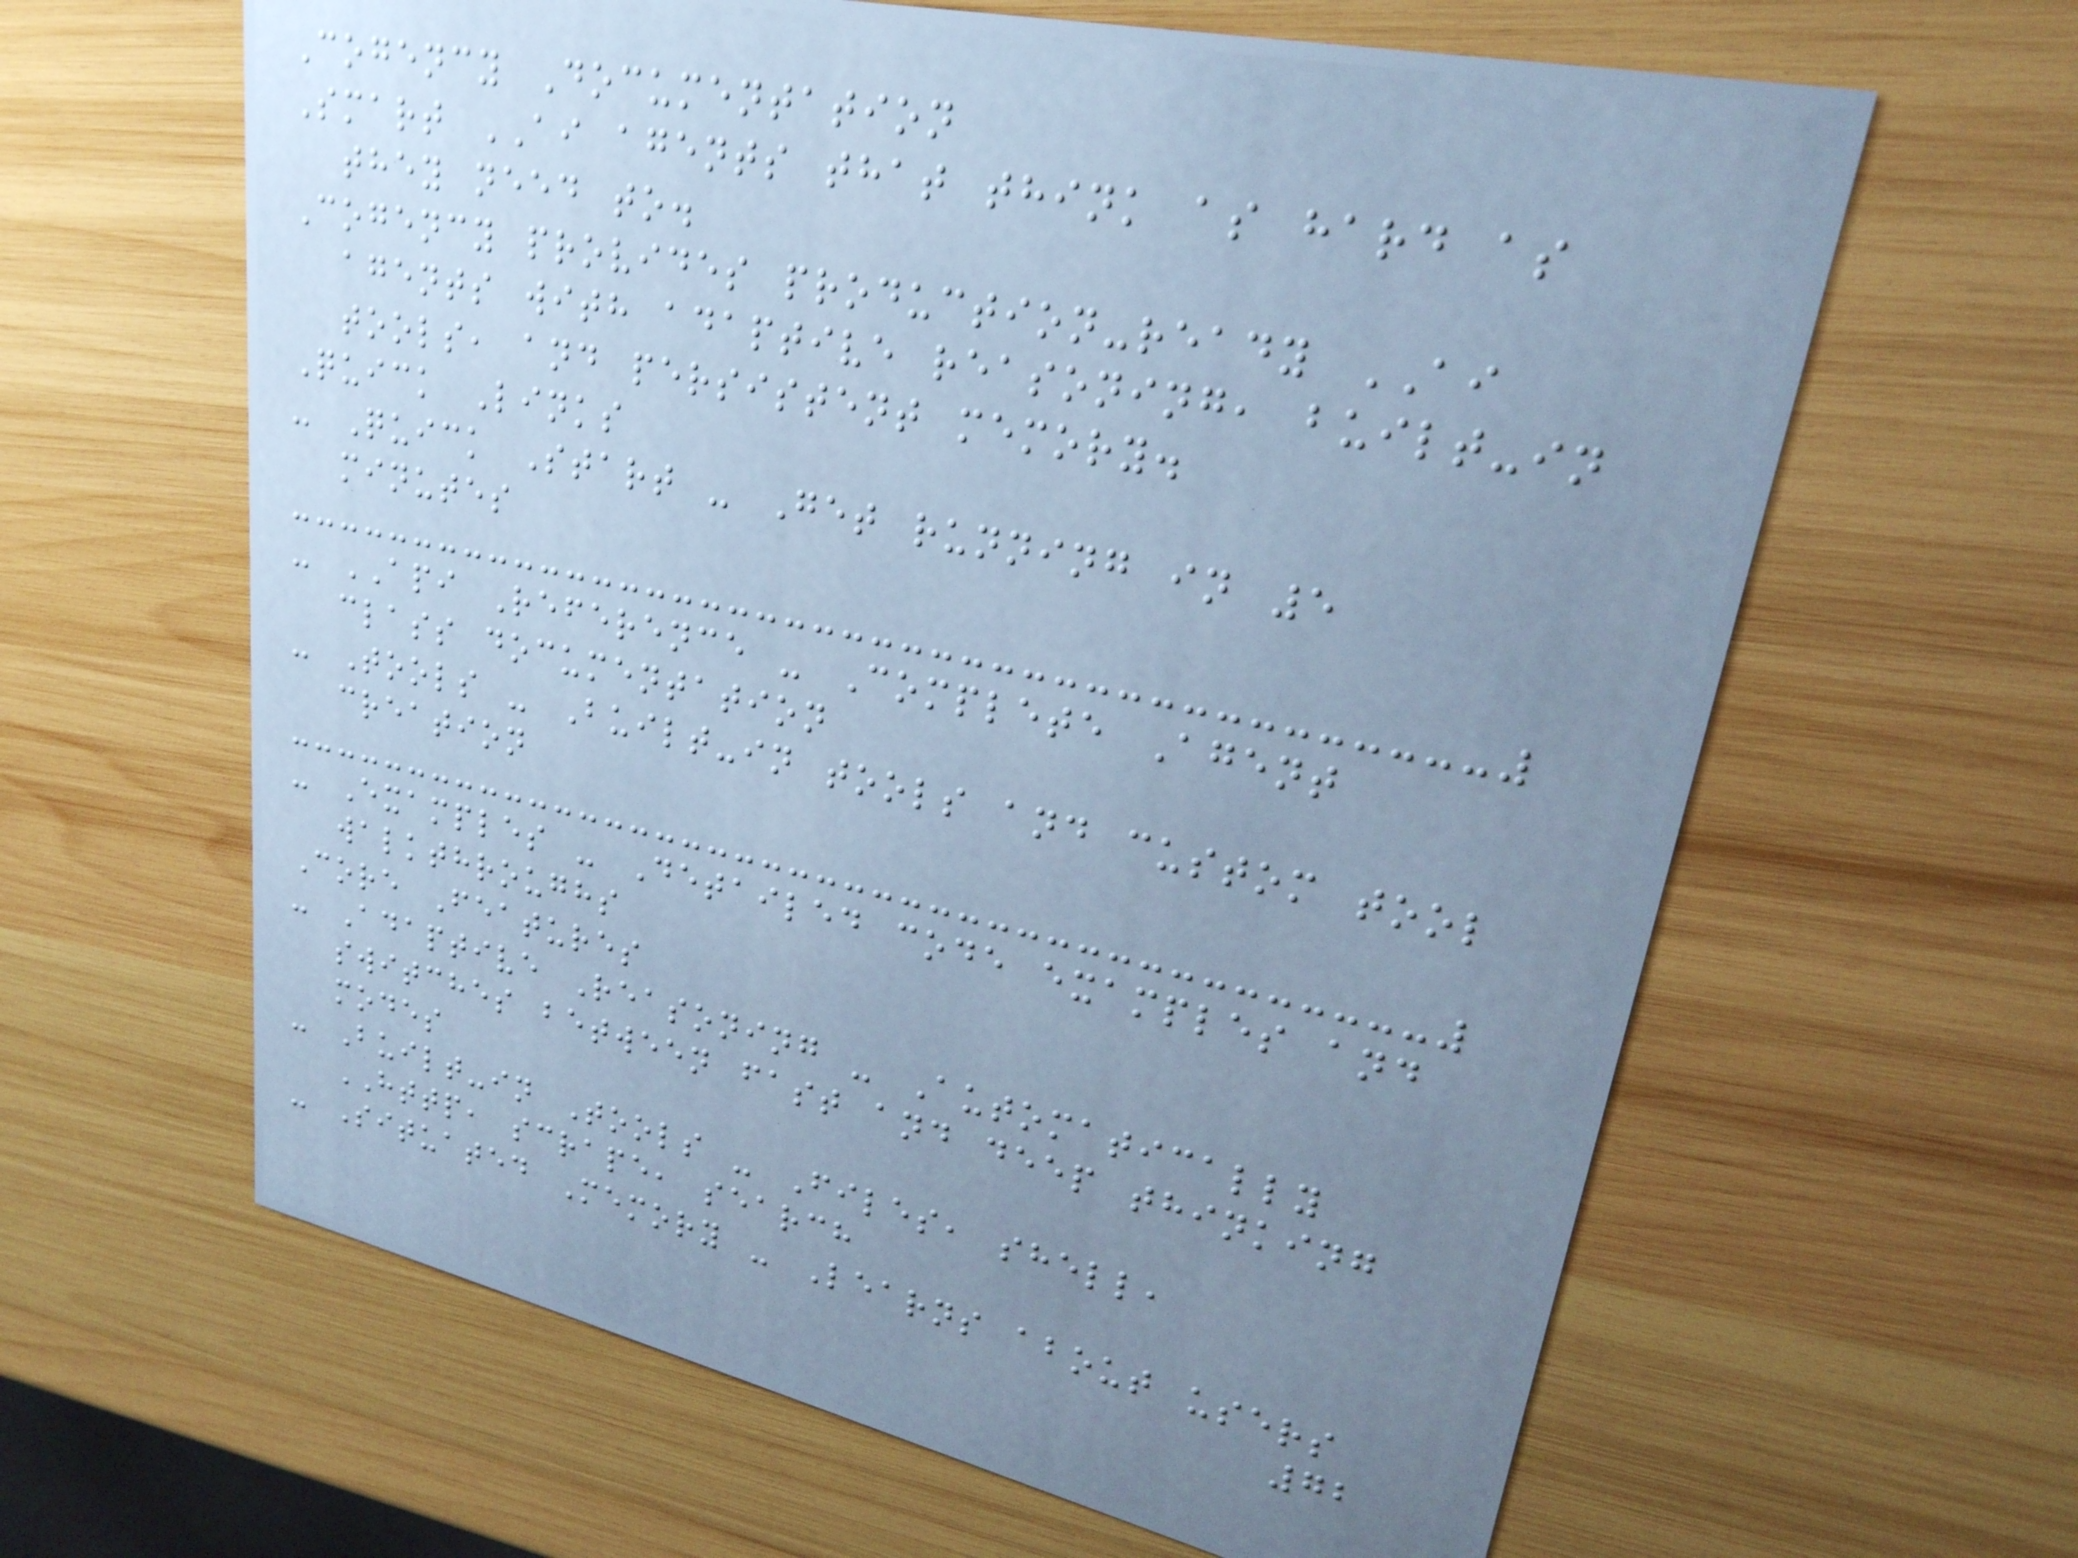Cogency Documentation
Smart AI agents that think as hard as
they need to.
Cogency provides production-ready AI
agents with adaptive reasoning, built-in
tools, and persistent memory.
Quick Links
- Quick Start - Get running in 5
minutes
- API Reference - Complete Agent
class documentation
- Tools - Built-in tools and custom tool
creation
- Examples - Detailed code examples and
walkthroughs
Core Features
- Adaptive Reasoning - Automatically
switches between fast and deep thinking
modes
- Built-in Tools - Files, shell,
HTTP, scrape, search
- Situated Memory - Learns about users
72
